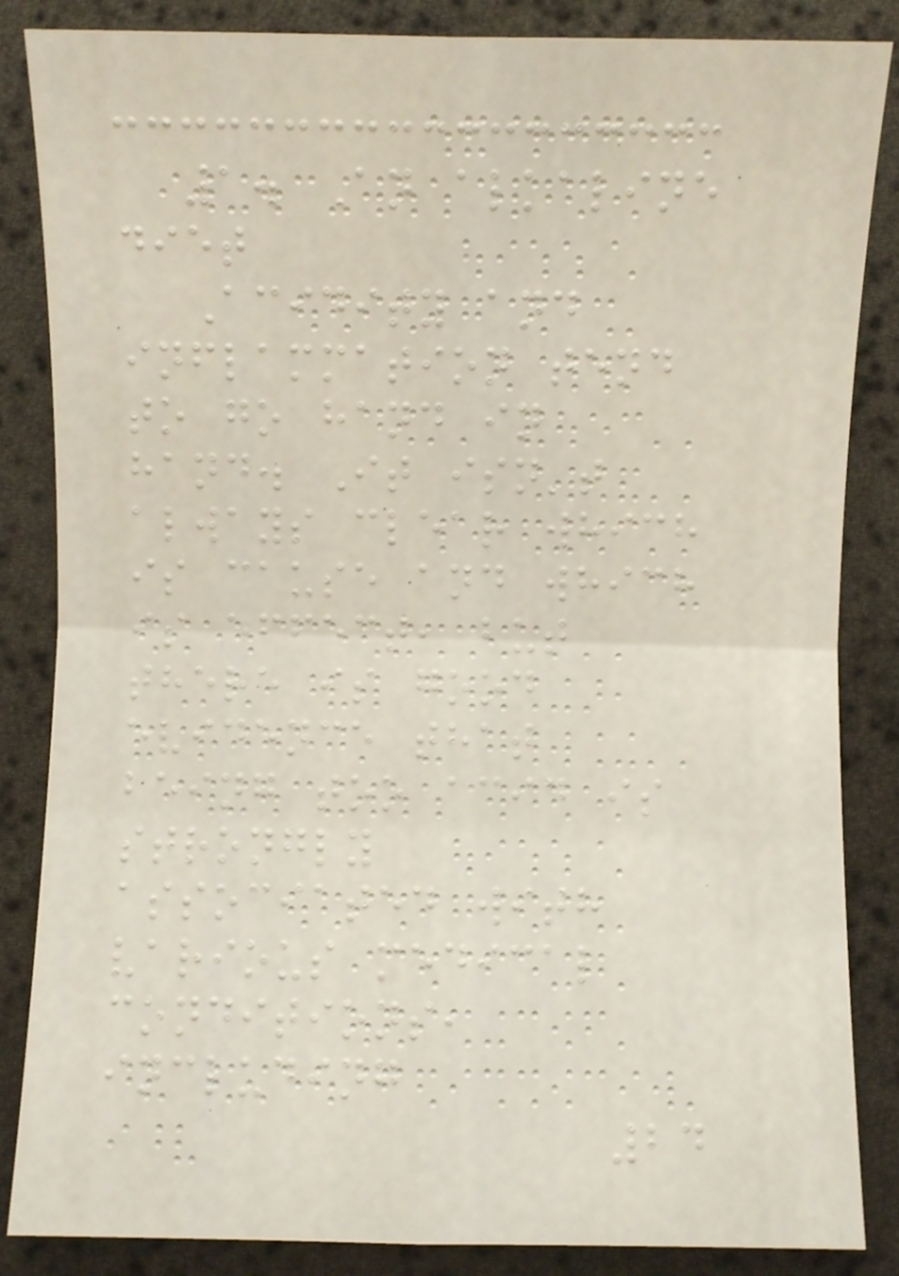1. An alkaline
diet
Acidity and
inflammation tend
to go hand in
hand. It isn't
always clear which
is cause and which
is effect, but
there is good
evidence that
being too acid is
strongly
associated with
various medical
conditions,
including
24
